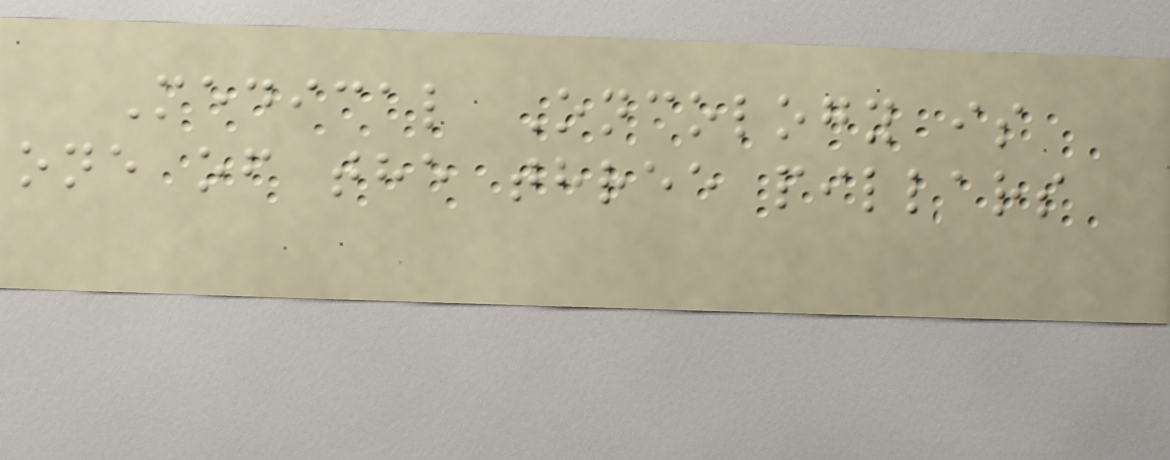Medical Oncology is
one of the three pillars
